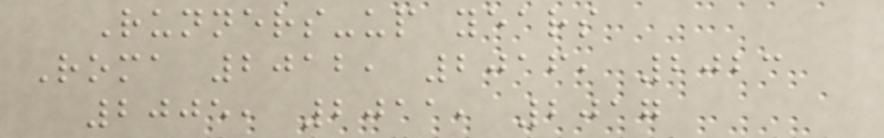Runners-up years
Roma 2012, 2016, 2023
2005, 2011, 2017
